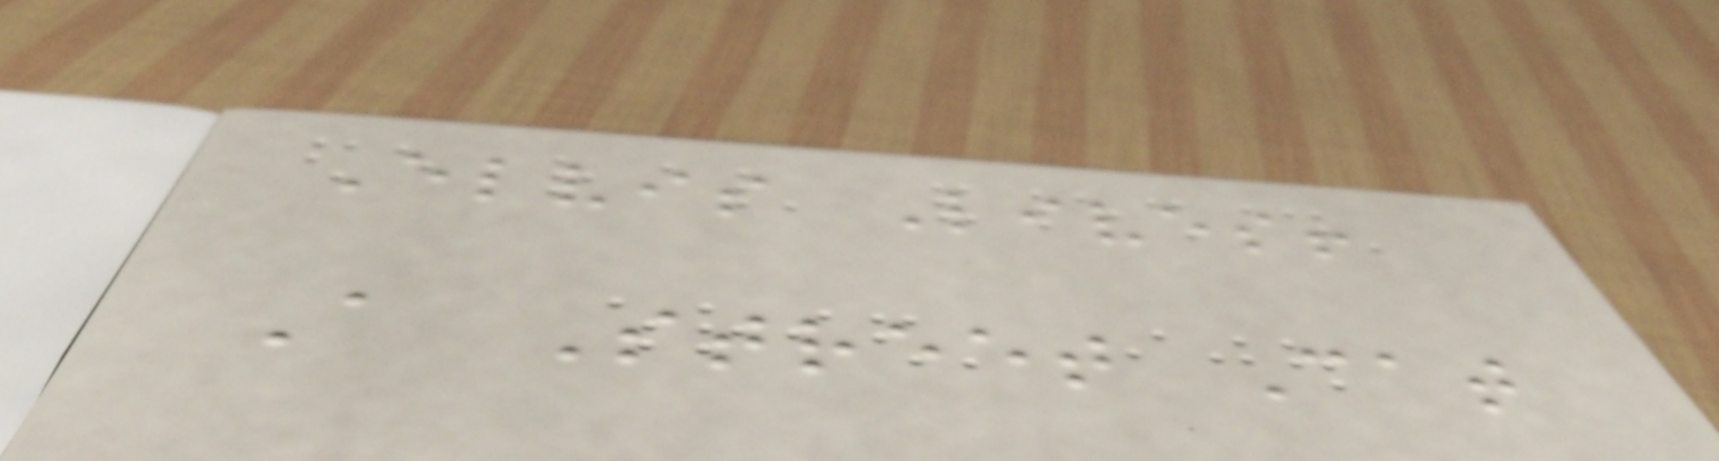Elvis Lives!
A Street Cat
